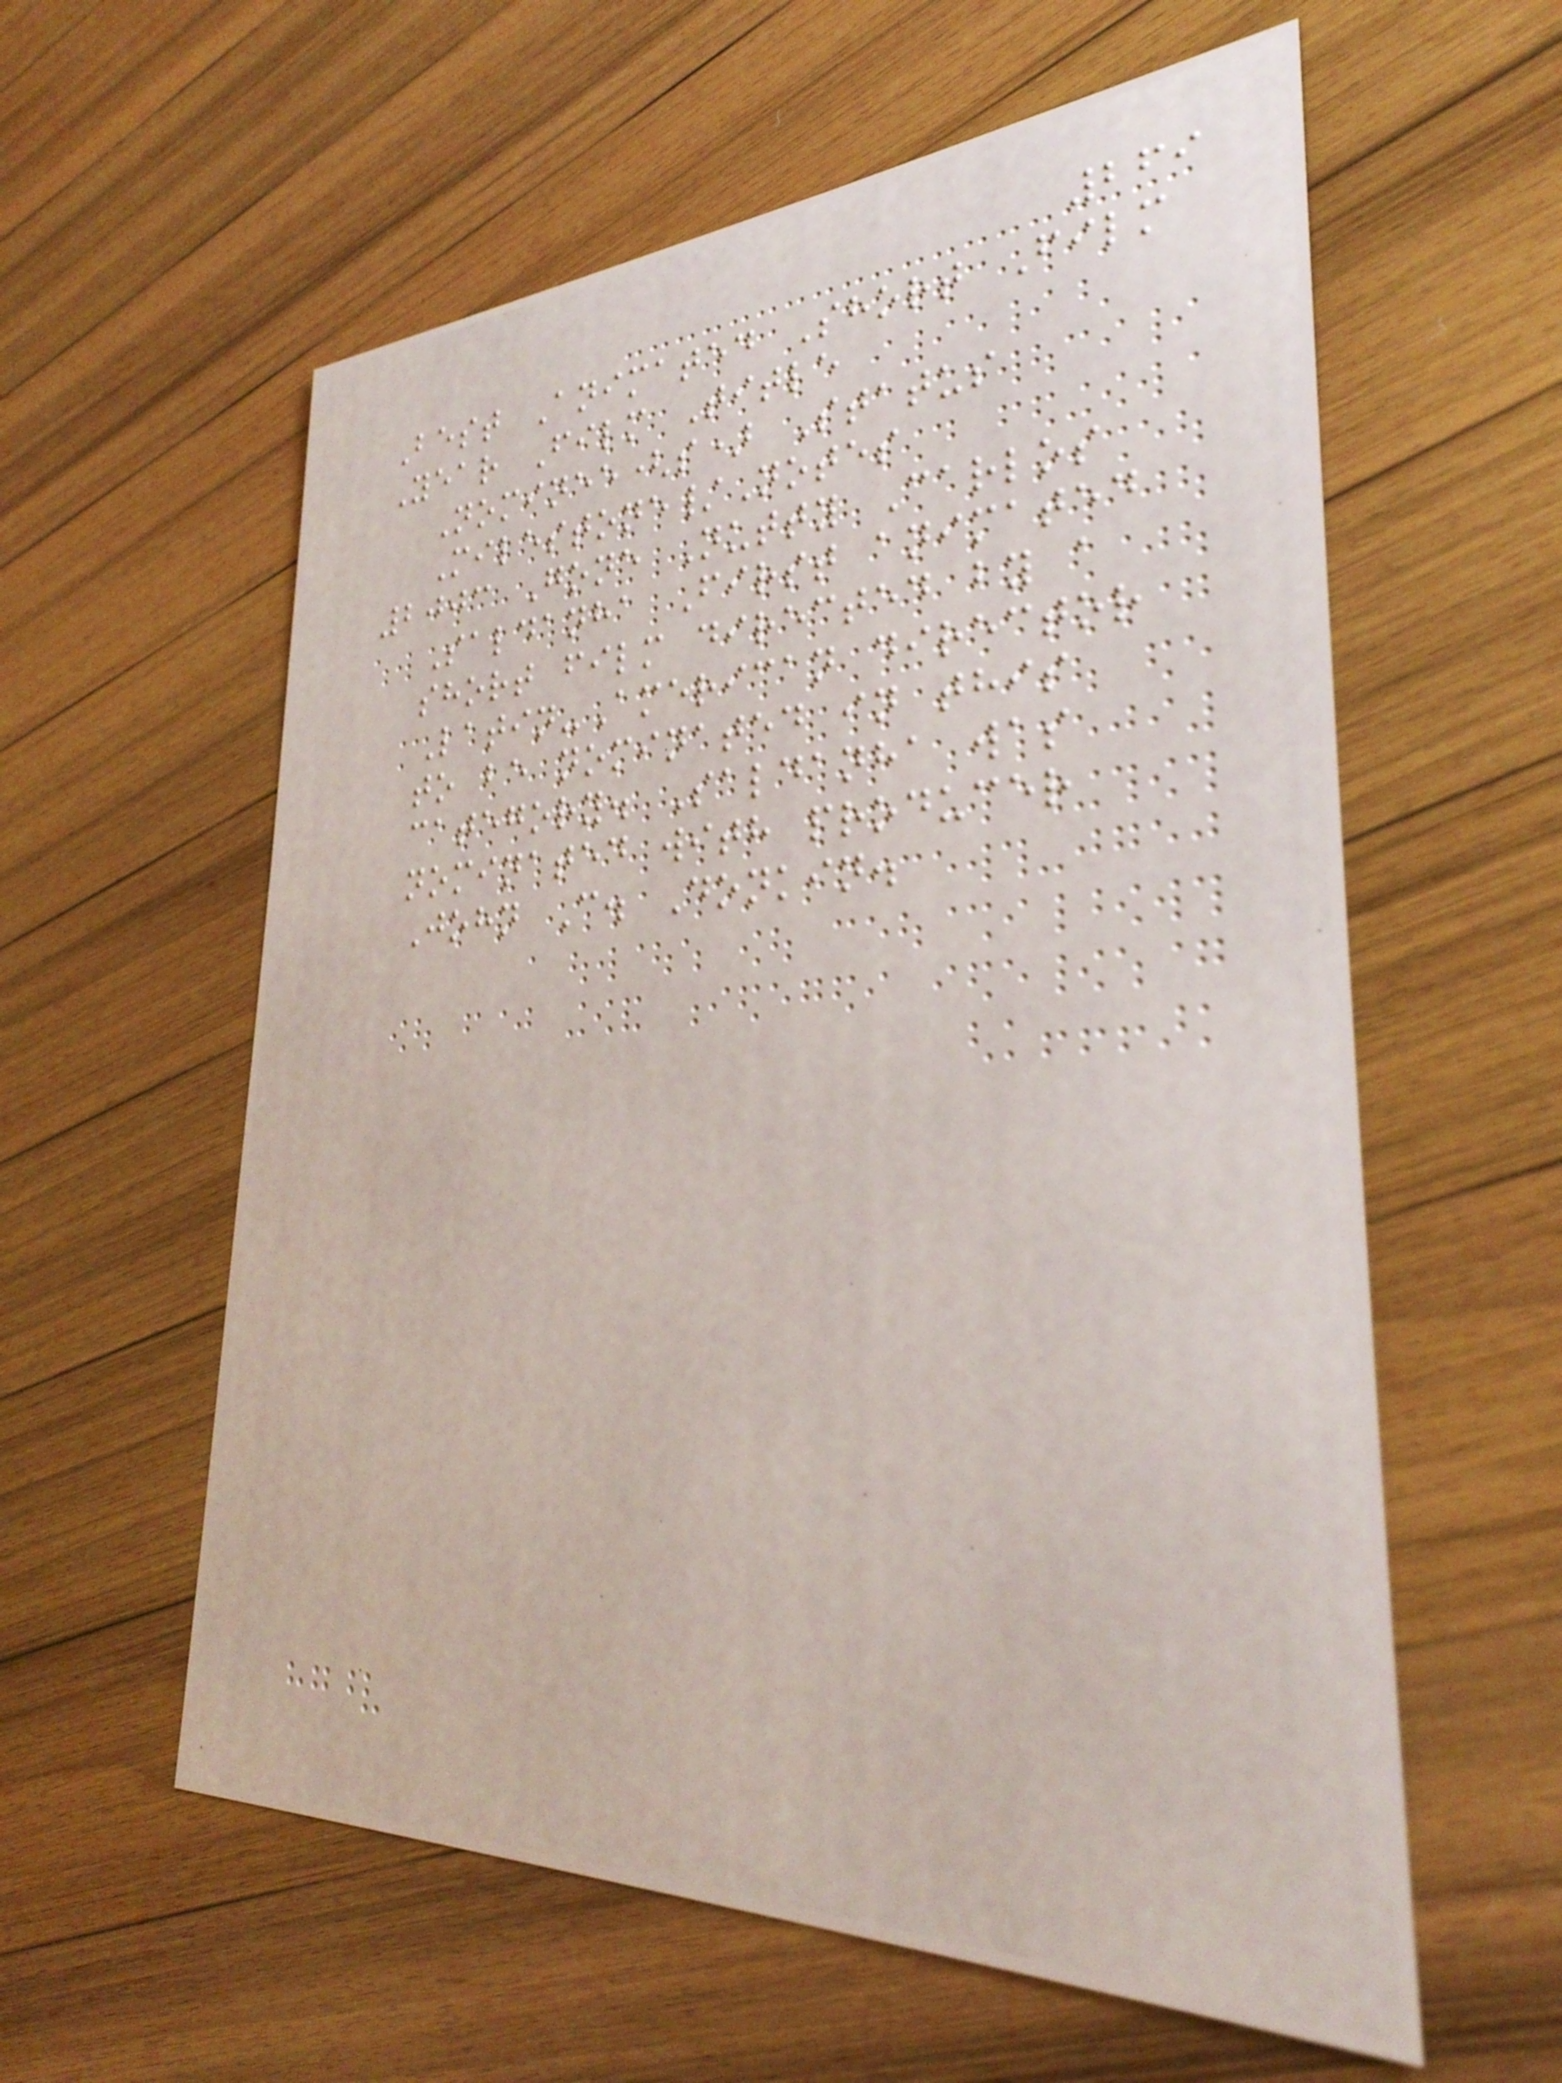269
Best Animated Short Film
Year Film Title
Nominee(s) Status
Milestone/Notes
2003 Gone Nutty Carlos
Saldanha First animated
short film directed by a
Latin-American director
to be nominated in this
category. Saldanha was
nominated with producer
John C. Donkin.
